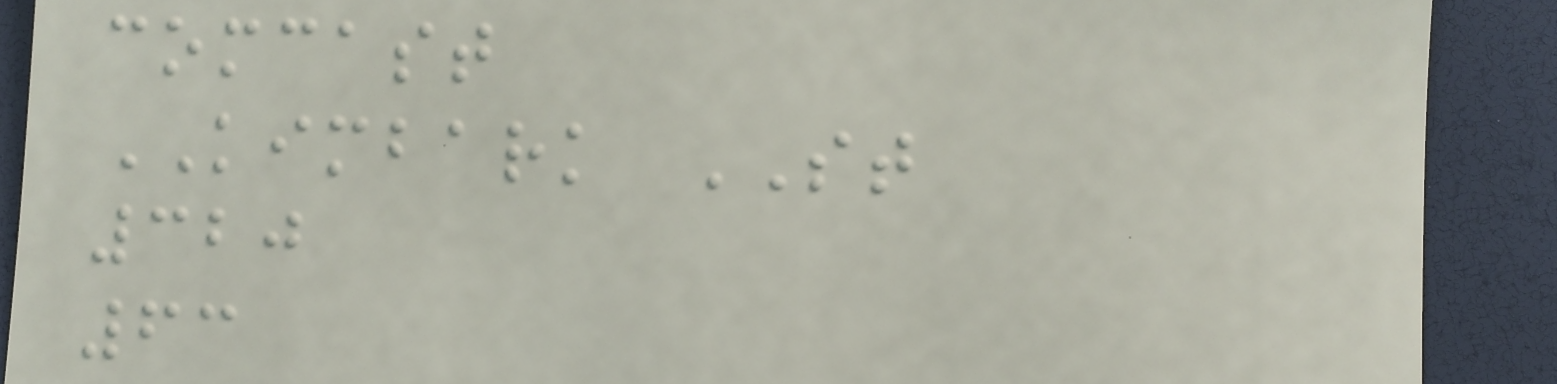comcast
KIMBARK ST
320
63
